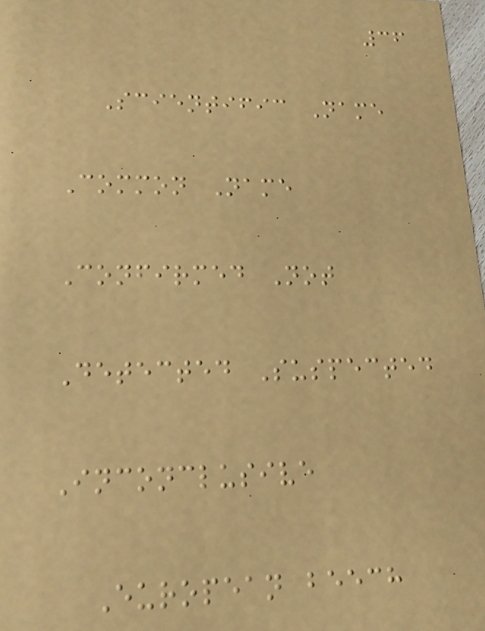36
Scientific Name
Common Name
Confirmed Not
Detected Suspected
Inconclusive
European beech
